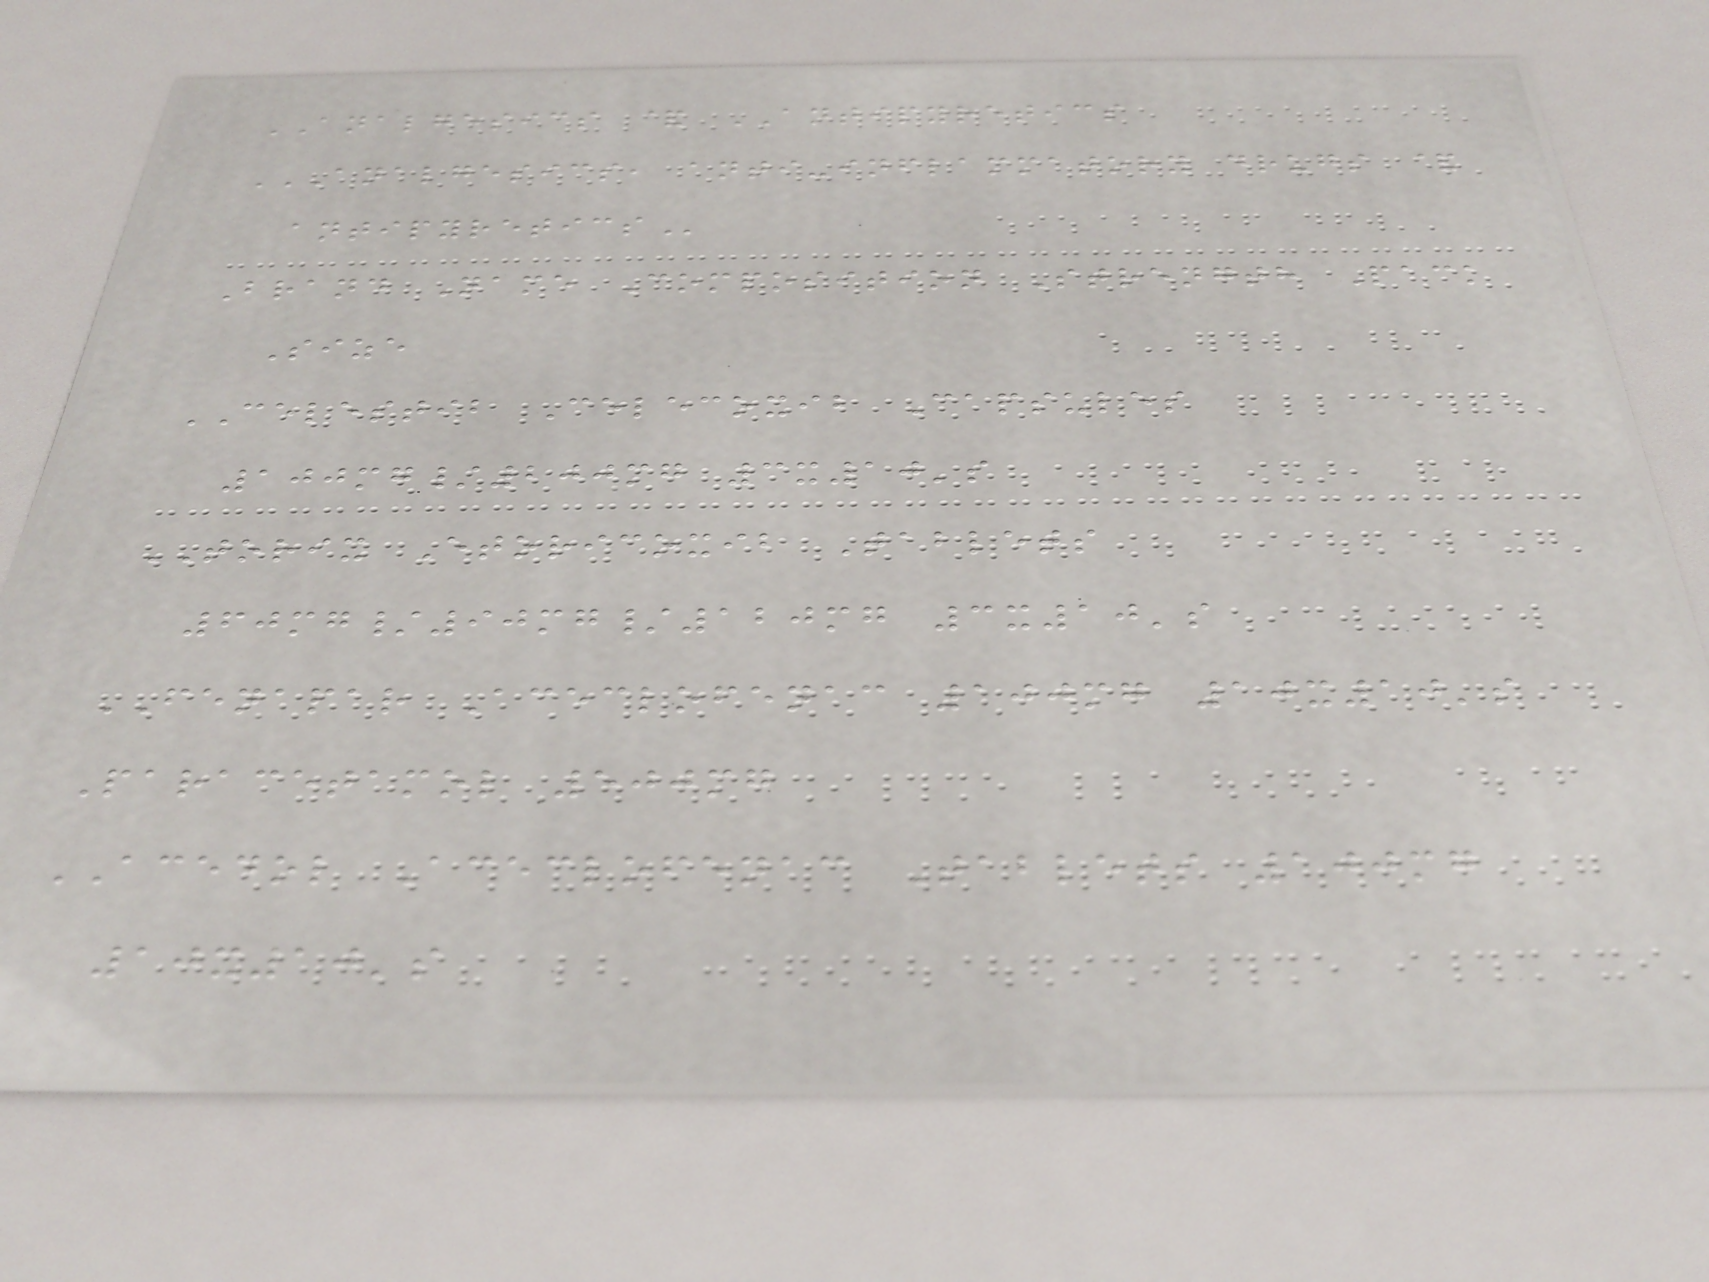ANALGESICS & ANTIPYRETICS
ANALGESICS, ANTI-INFLAMMATORY DRUGS &
ANTIPYRETICS
Brand Name Composition Strength Pack
Size
CELESTIB Celecoxib Capsules
100mg/200mg 3x10's
TORIX Etoricoxib Tablets
60mg/90mg/120mg 3x10's
FENAPAR Aceclofenac 100mg 10x10's
Paracetamol 500mg
ACEDOL Aceclofenac Tablets 100mg
10x10's
